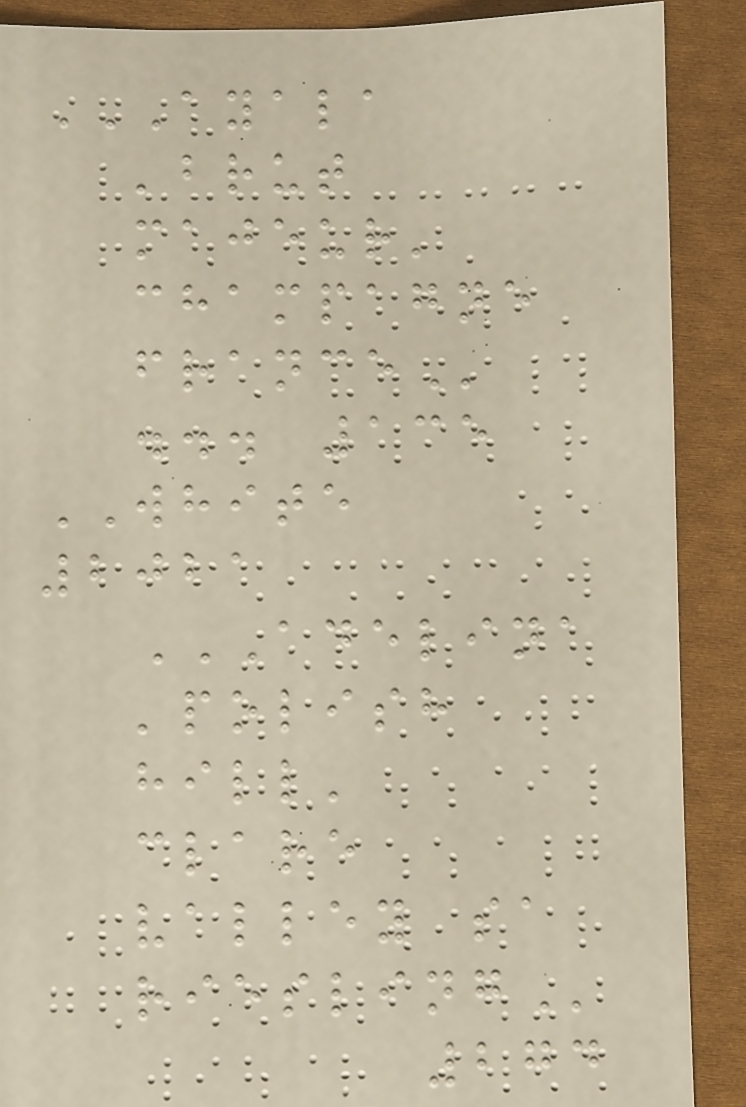AYALA
'BRUT
MAJEUR'
CHAMPAGNE
FRANCE
... 135
WHITE
2021
ADELINA
'POLISH
HILL'
CLARE
VALLEY SA
RIESLING
274
